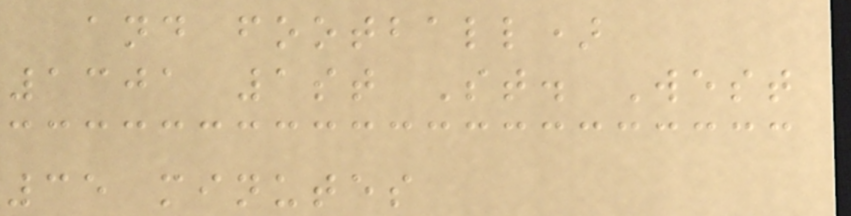and football)
1301 1st St. West
35 minutes
